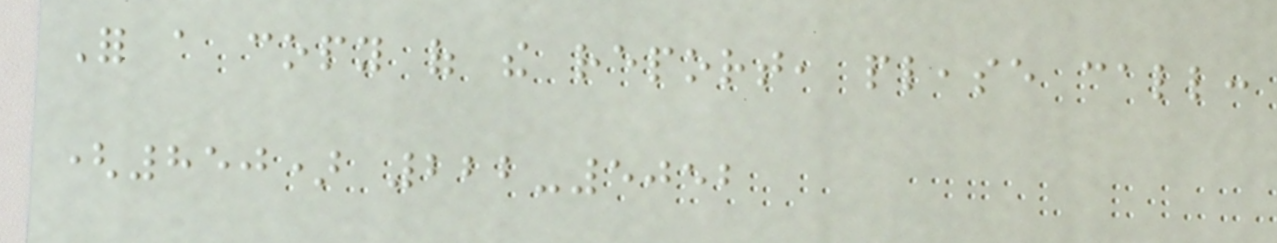For a copy of the report, please call:
(850) 222-5052
